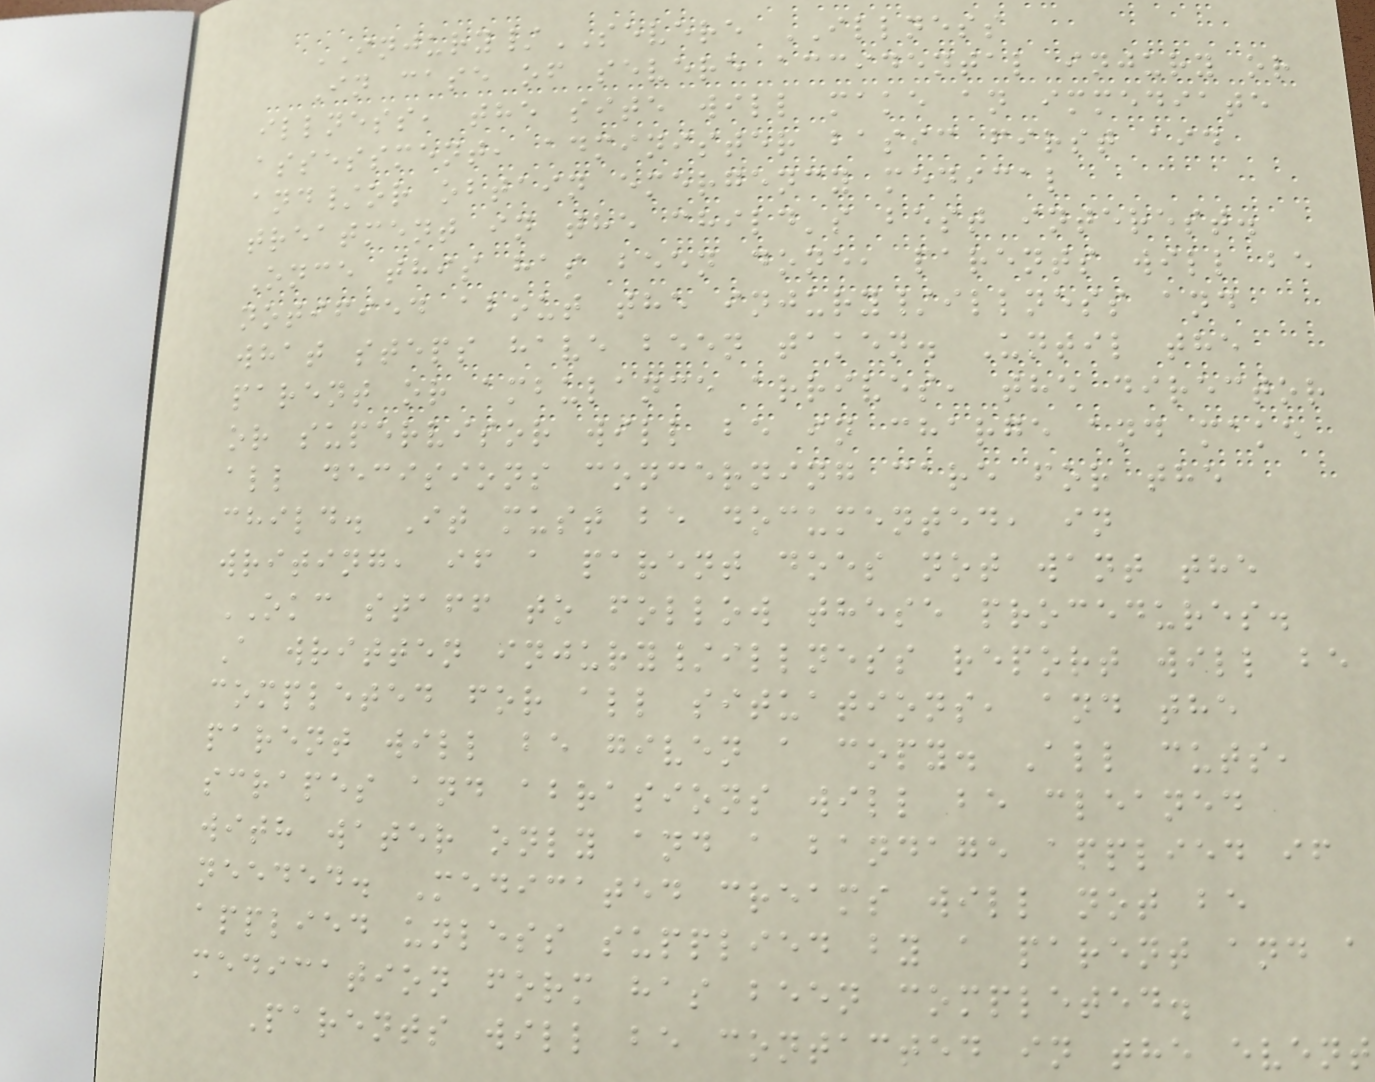INJURY/SEVERE ILLNESS
In case of severe accidental injury or
illness, the site will make an immediate
assessment, administer basic first aid
and/or obtain emergency medical
treatment in the child's best interest.
Once this has been done, parents will be
notified about the injury/illness and
what steps have been taken. Until the
parent or ambulance arrives, the director
or supervisor will be in charge and make
all decisions concerning care for the
child. It must be documented, in
writing, if a parent does not want the
OKC staff to follow these procedures.
A written injury/illness report will be
completed for all situations, and the
parent will be given a copy. All cuts,
scrapes and abrasions will be cleaned
with water only and a bandage applied if
needed. Medicated creams will not be
applied unless supplied by a parent and a
medication form has been completed.
Parents will be contacted in the event
